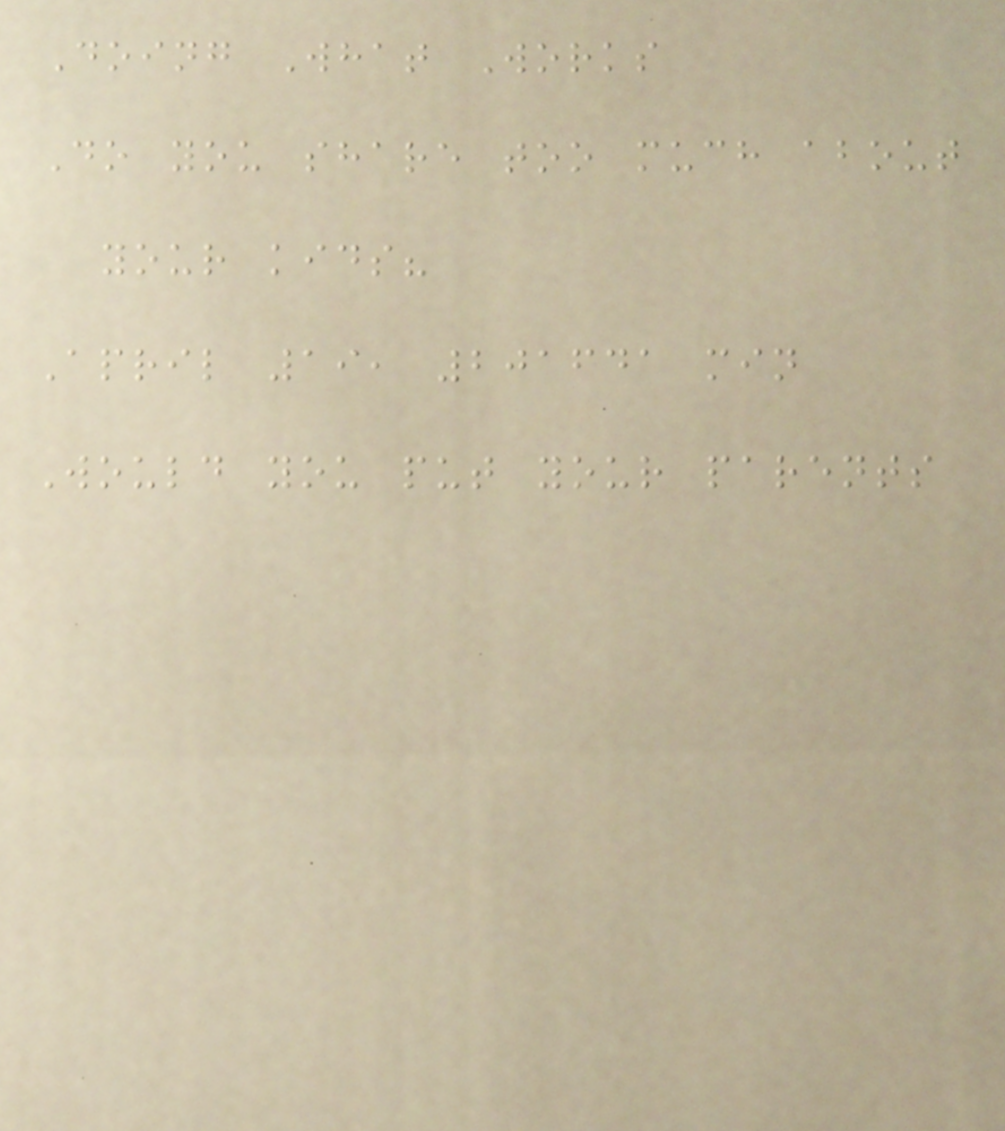Doing What Works
Do you share too much about
your kids?
April 19, 201641 min
Would you put your parents
